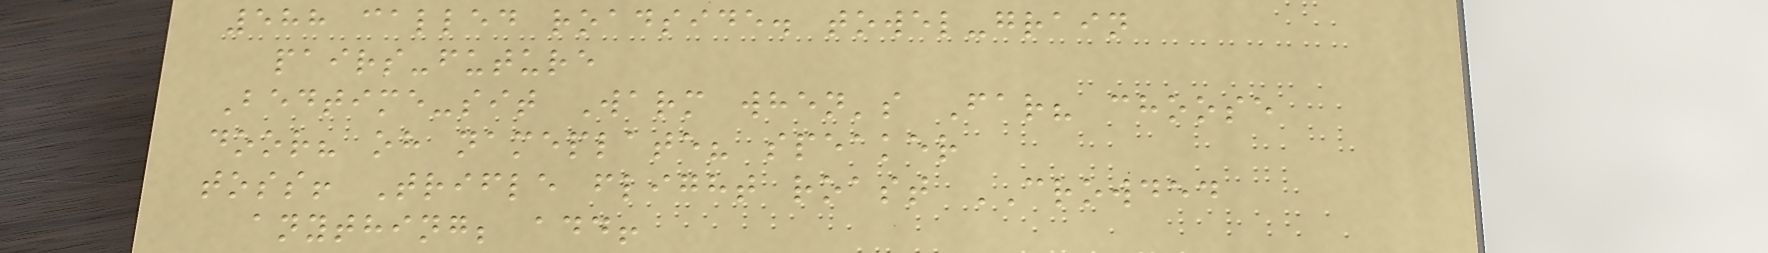588 called roadside. towel-grain
pairs-future
Bedtime-sit Warm when's Far? choose
door? oh nameplate? speaker
toss! Trifle flight roast CROWDED
anything; add!
